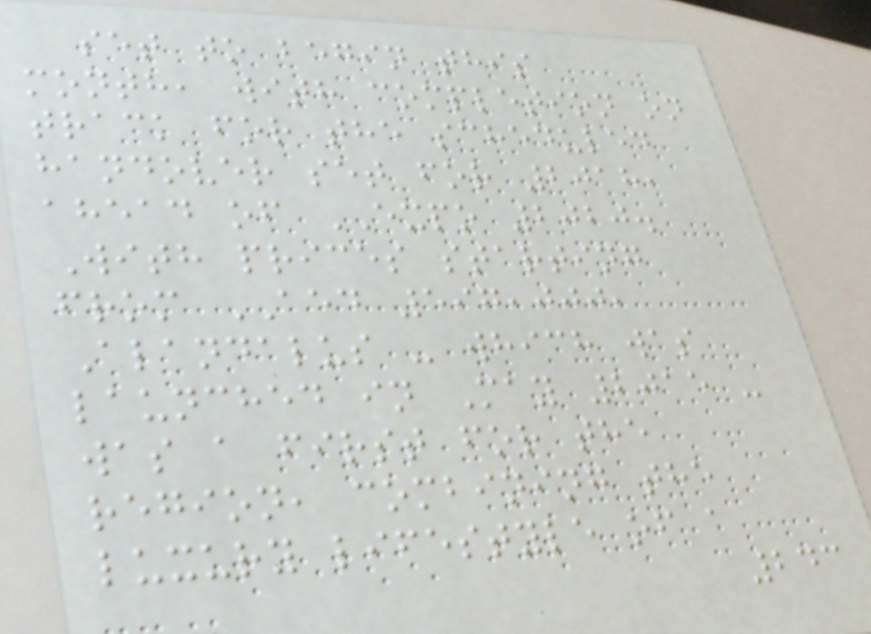set to begin this
month, with completion on
track for the scheduled
handover set for 2018,
ahead of EXPO 2020.
With prices starting
from AED 597,000,
Alandalus - which was
launched in May 2015 -
was a first for the
region, combining the
luxury lifestyle of a
243
